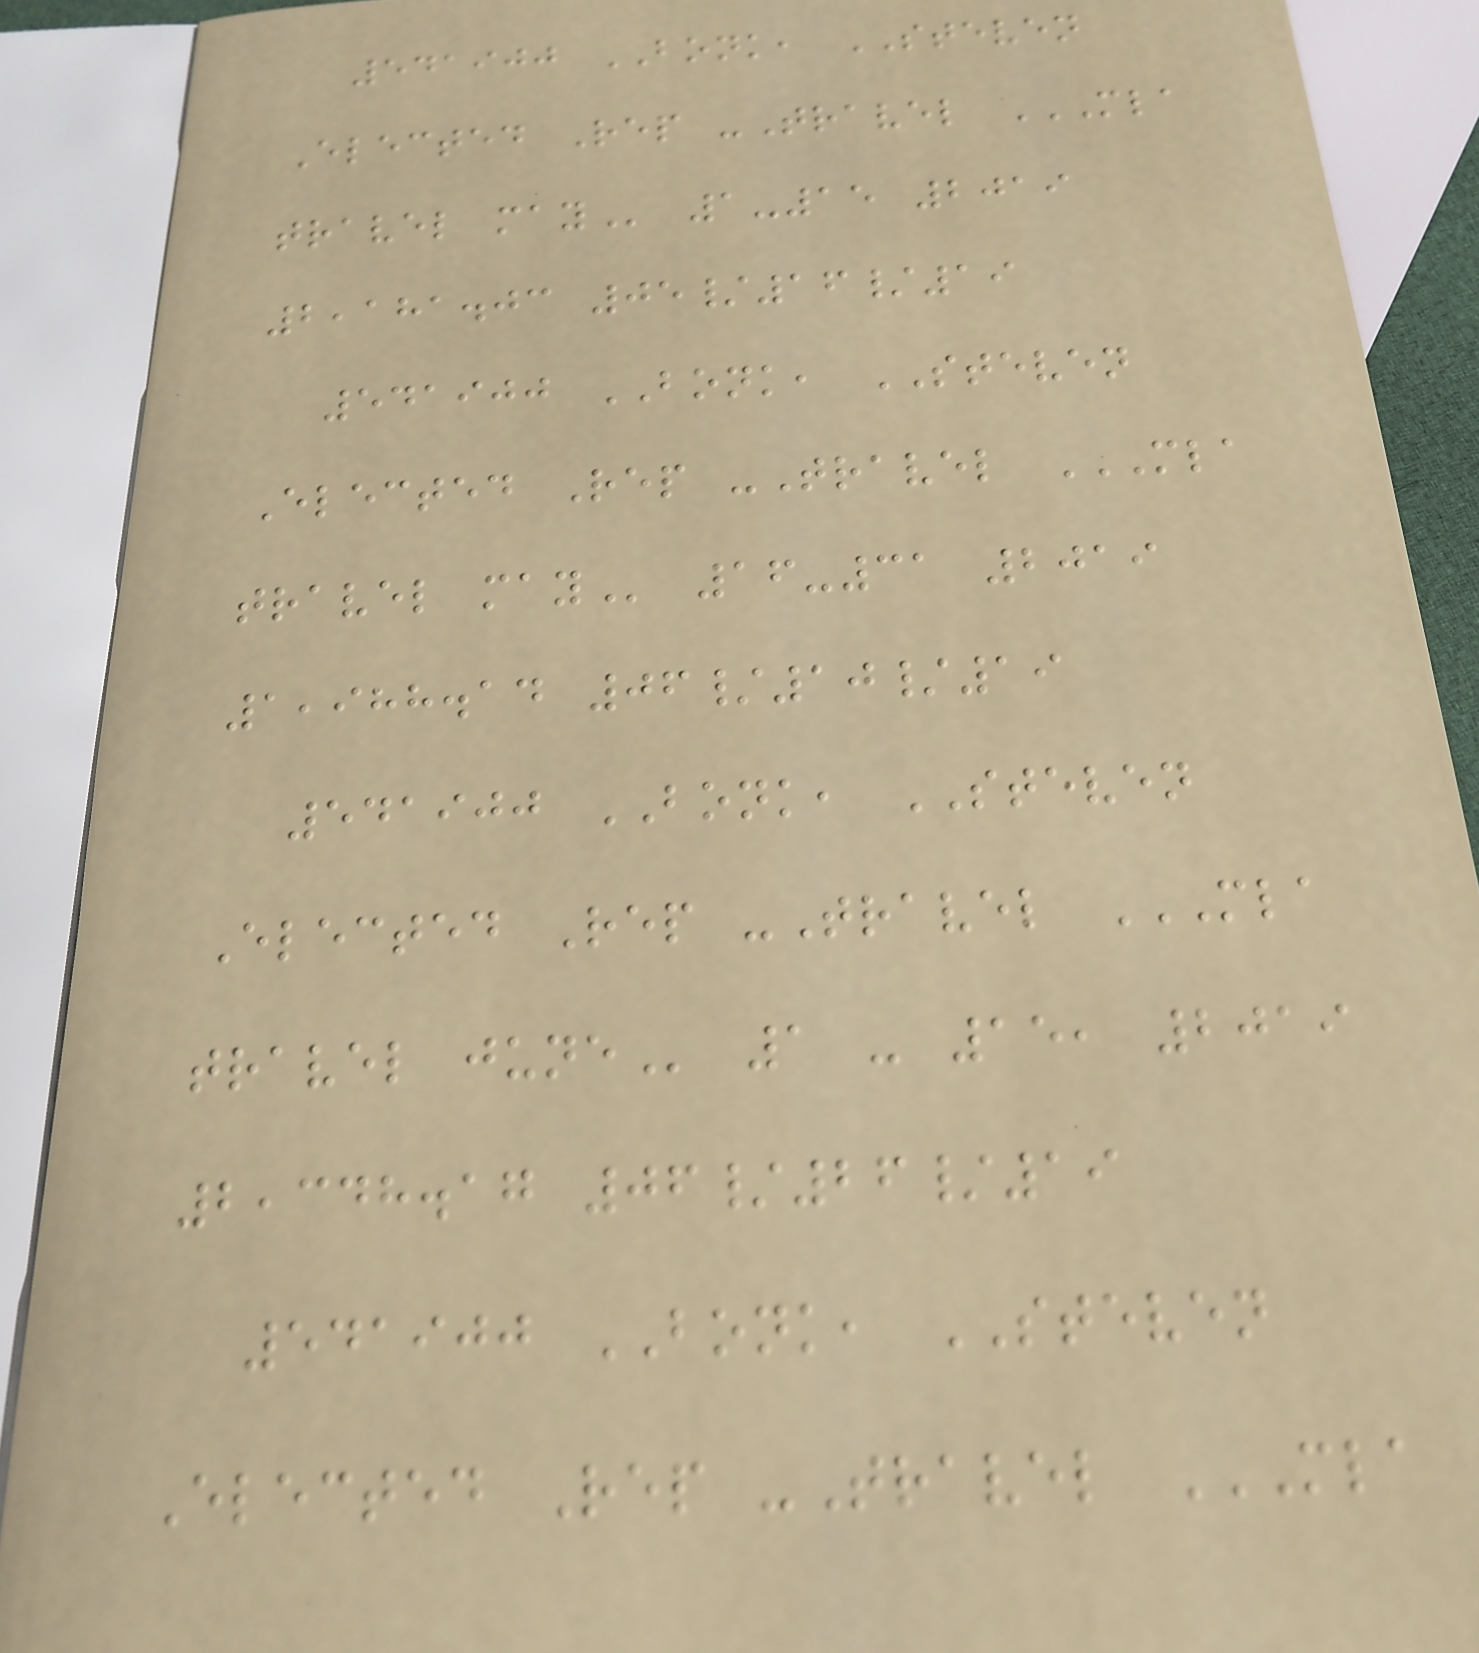541900 BONK, STEVEN
Elected Rep -Travel MLA
TRAVEL MAY 1-15 2019
2,181.03 05/16/19
541900 BONK, STEVEN
Elected Rep -Travel MLA
TRAVEL MAY 16-31 2019
1,988.14 06/10/19
541900 BONK, STEVEN
Elected Rep -Travel MLA
TRAVEL JUNE 1 - 15, 2019
2,348.17 06/26/19
541900 BONK, STEVEN
Elected Rep -Travel MLA
